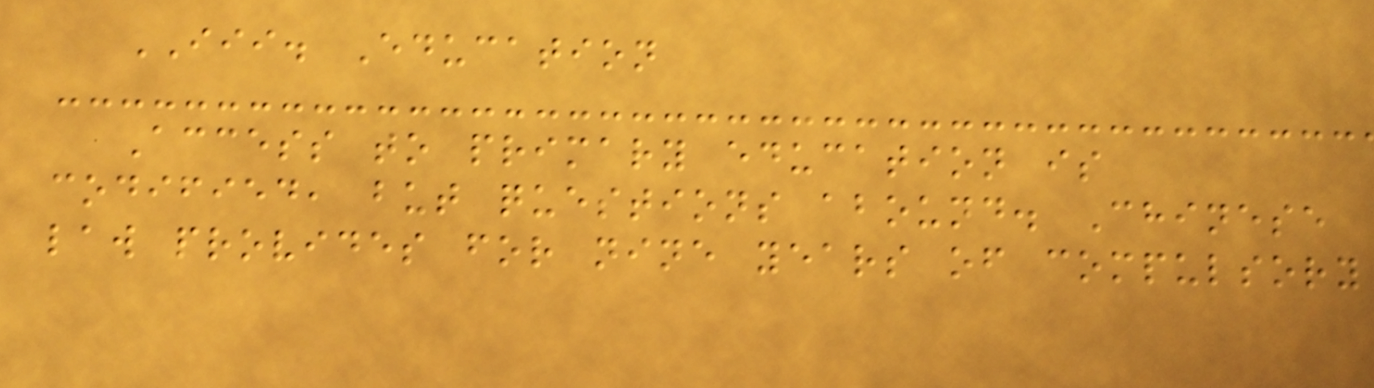III. Education
Access to primary education is
codified, but questions abound. Chinese
law provides for nine years of compulsory
